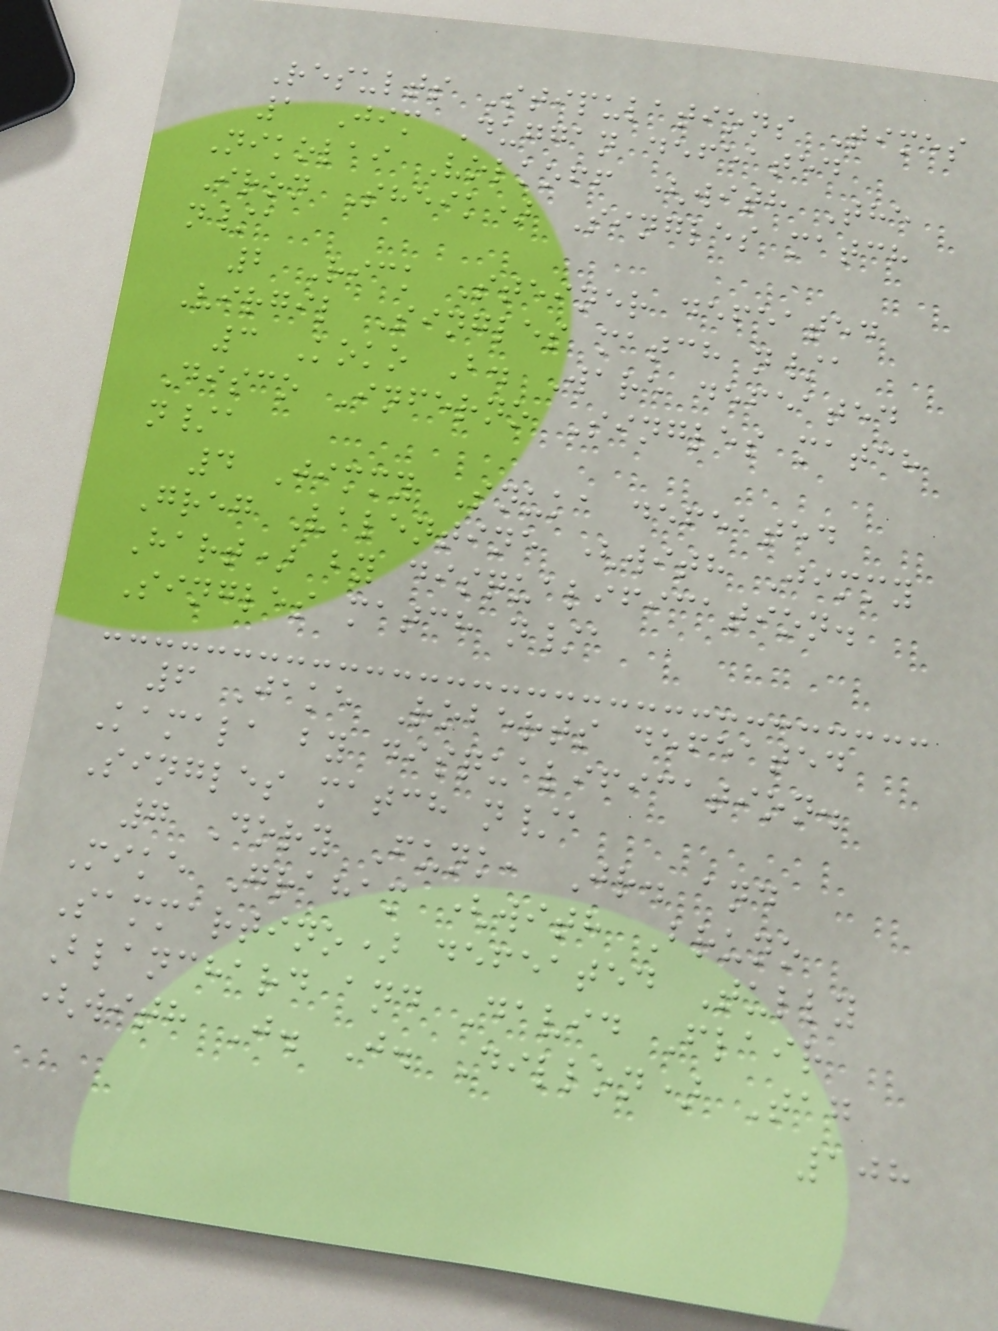Results Stipulations Times
1 Jim Duggan defeated
Nikolai Volkoff (with The
Iron Sheik) Singles match
n/a
2 Rick Steiner defeated
Virgil Singles match n/a
3 Koko B. Ware defeated
Disco Inferno Singles match
n/a
4 Jimmy Snuka defeated
Greg Valentine (with Jimmy
Hart) by disqualification.
Singles match n/a
6 Jake Roberts defeated
Kamala by disqualification.
Singles match n/a
7 Dory Funk, Jr. and
Mike Graham (with Bruno
Sammartino) defeated Tully
Blanchard and David Flair
(with J. J. Dillon) Tag
108
